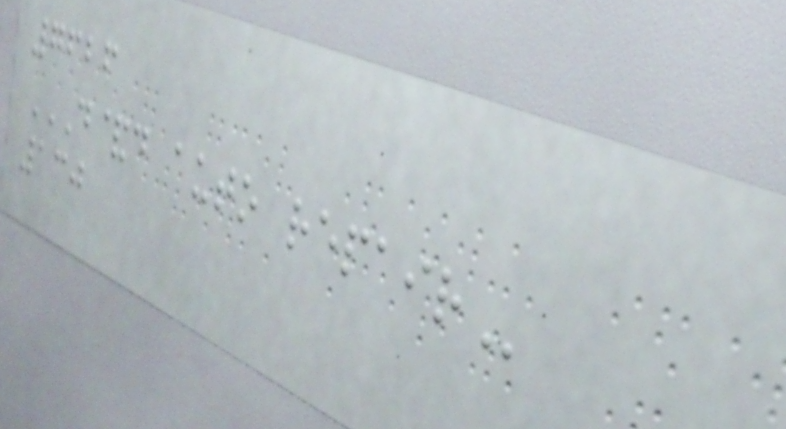7626
D&D AUTO REPAIR
130
